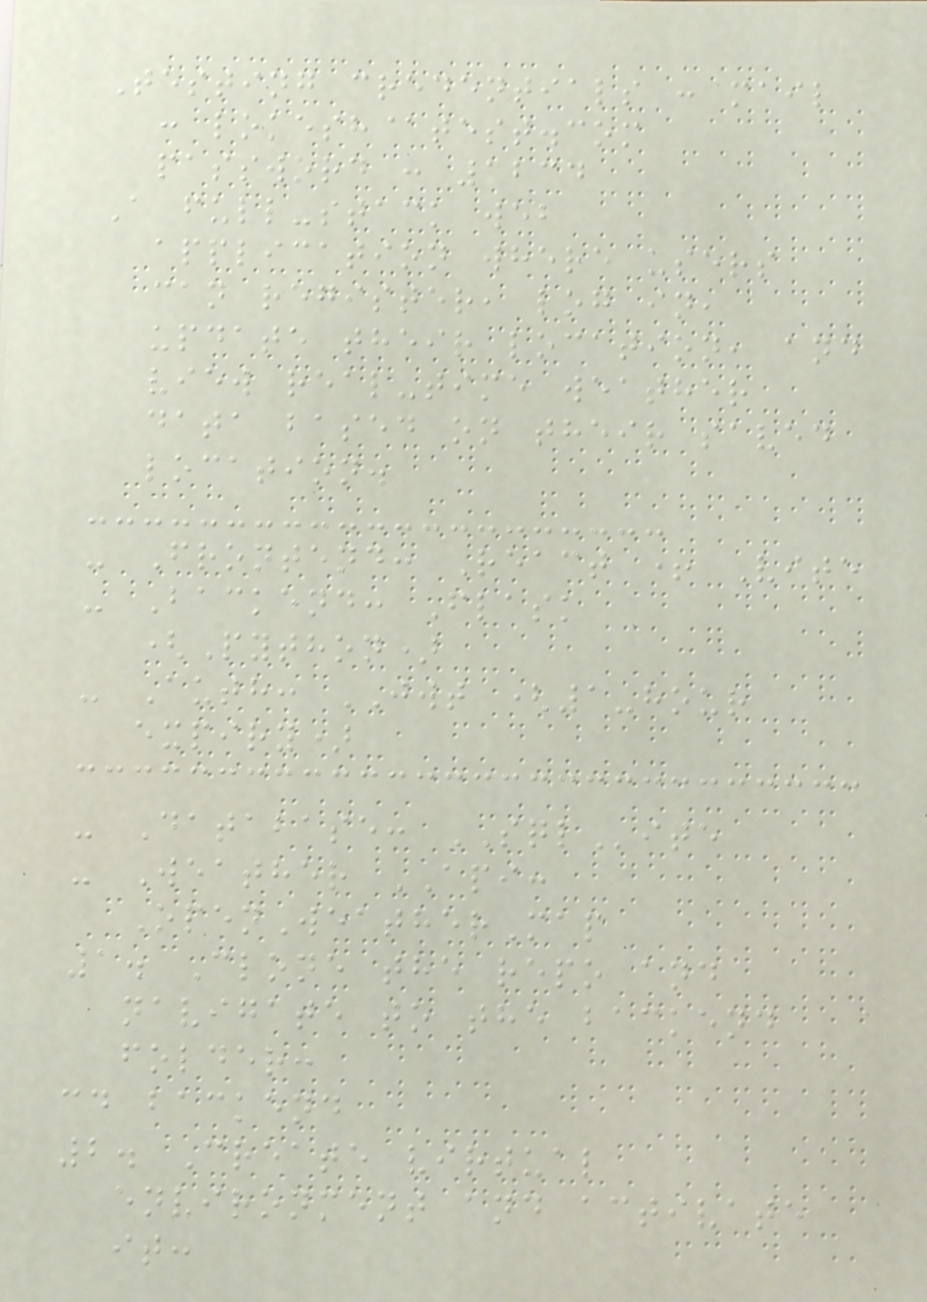Testing credentials : mail
: lokesh@test.com
password : 1234
A full-stack web
application where users
can register, log in,
update their location, and
view real-time weather
data based on their saved
location.
- Frontend: React + Vite
- Backend: Flask
(Python)
- Auth: JWT (1-hour
expiry)
- Database: SQLite
- Weather API:
OpenWeatherMap
1. Clone the repo and
navigate to the backend
folder:
cd backend
2. Create virtual
environment and activate
it:
